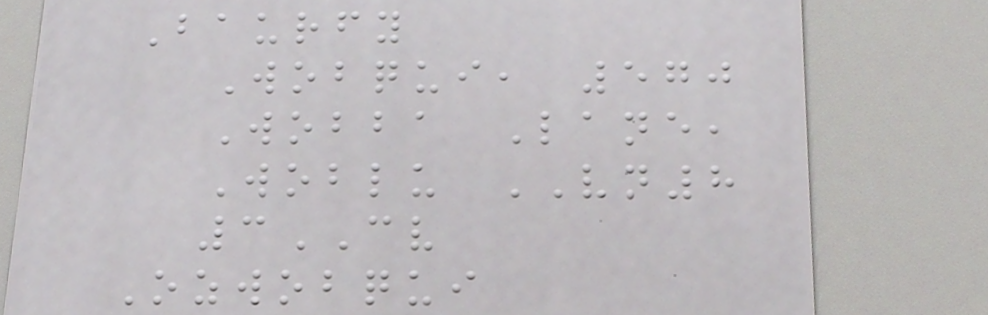Baurfy
Wobqui, 570
Wobba Lane,
Woblu VN8
3CV
Ozwobqui
